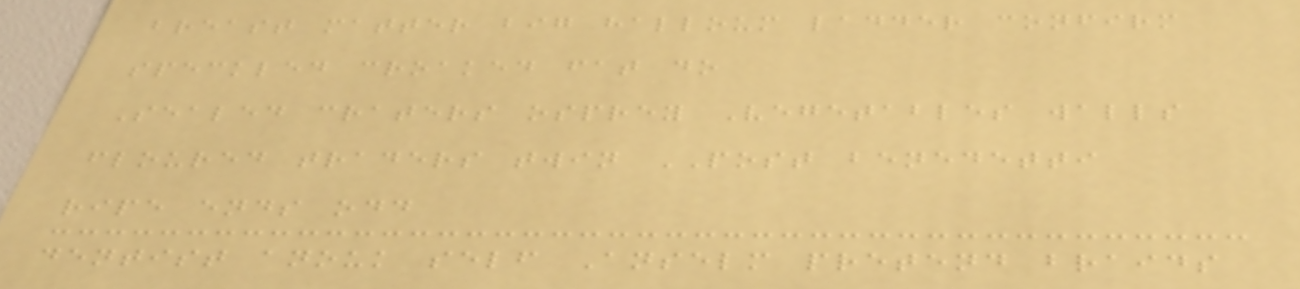breast matter big halloum ladder confirm
speckled croaked fat do
Sealed craters osprey Vegetables walls
floured traders twin POST benedetti
ripe ends odd
dentist anouk self Anselm pretend braids
